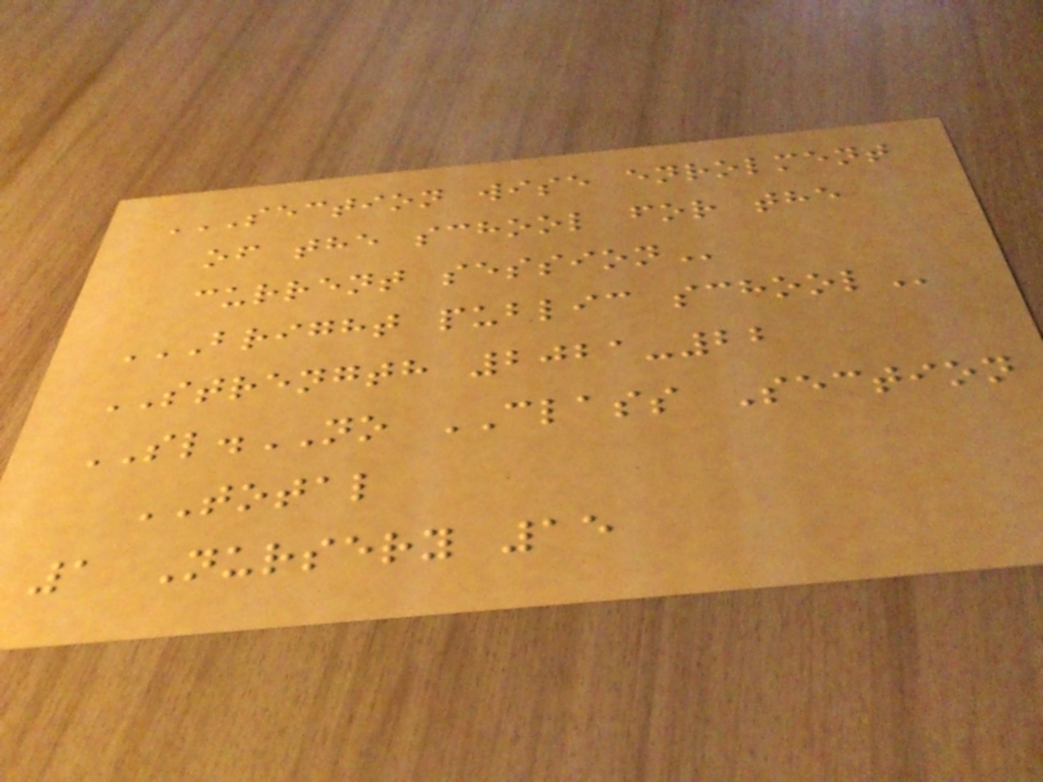SECTION WISE ENROLMENT
OF THE SCHOOL FOR THE
CURRENT SESSION
BRIGHT PUBLIC SCHOOL
STRENGTH 2021-22
SL.NO CLASS Section
TOTAL
1 Nursery 15
